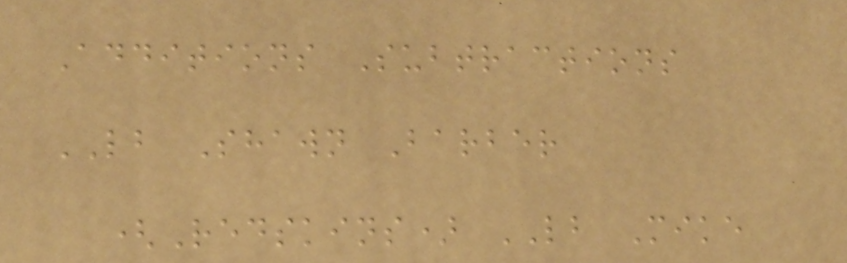Additions Subtractions
LB Shawn Barber
(Redskins) LB Mike
